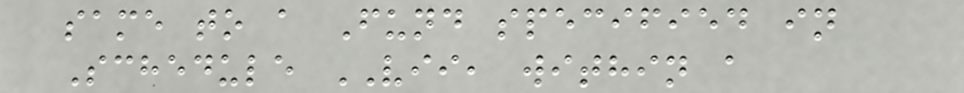same to a Fund specified in
Schedule VII, within a
